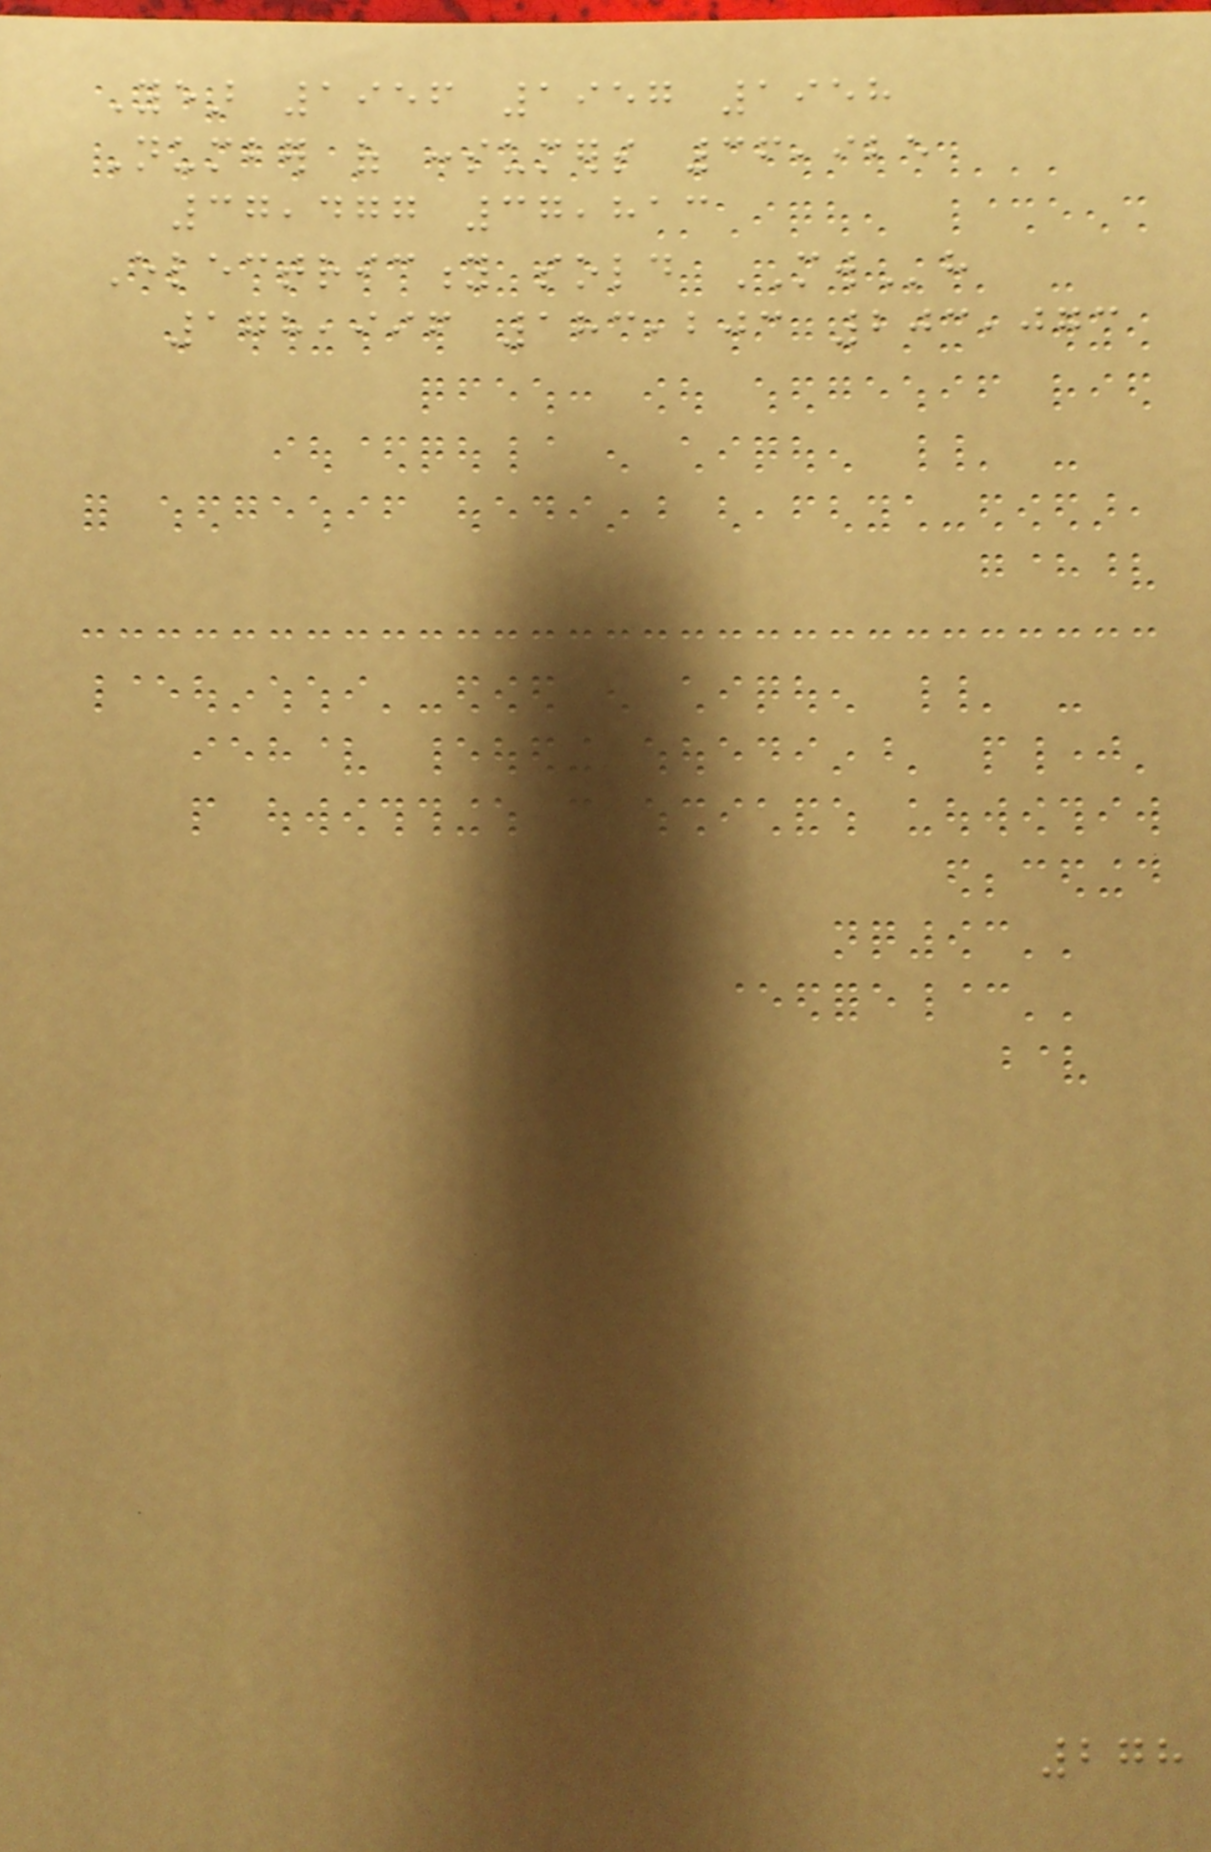Year 1956 1957 1958
Number of consumers 36,925
37,477 37,813
Electricity sold MWh
178,996 183,203 203,073
278
